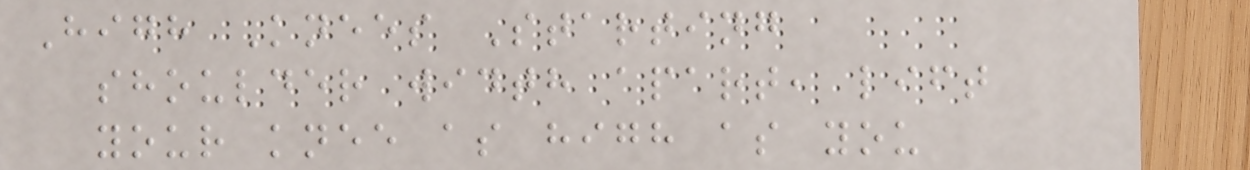High Knees Starting
shoulder width apart, lift
your knee as high as you
